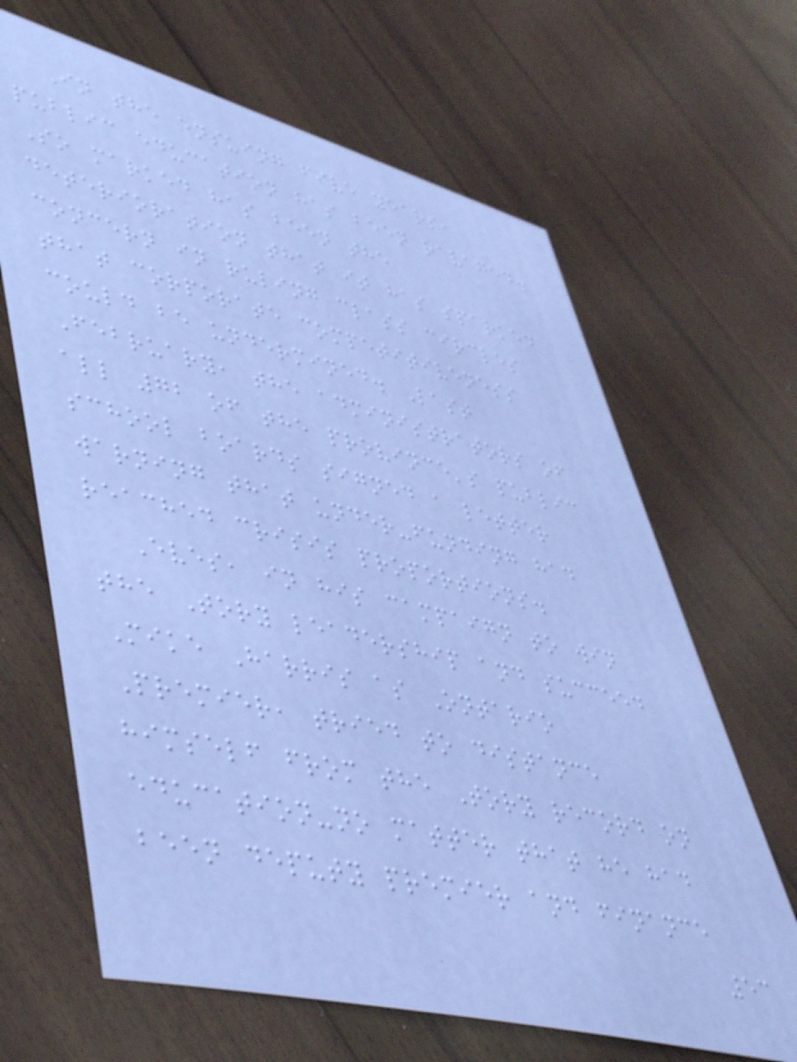In the ensuing five years,
public education has been ravaged.
So marked has been the
deterioration that it has sparked
concern in ruling class circles
that corporate competitiveness
could be undermined. Last
February, the administrators of
all 72 of the province's public
school boards signed a letter
warning that under-funding had
reached crisis proportions.
Eves, in his campaign to win
the Tory leadership and succeed
Mike Harris as Ontario
Premier, tried to distance
himself from the Tory record on
education-no matter that he had
been deputy premier and finance
53
